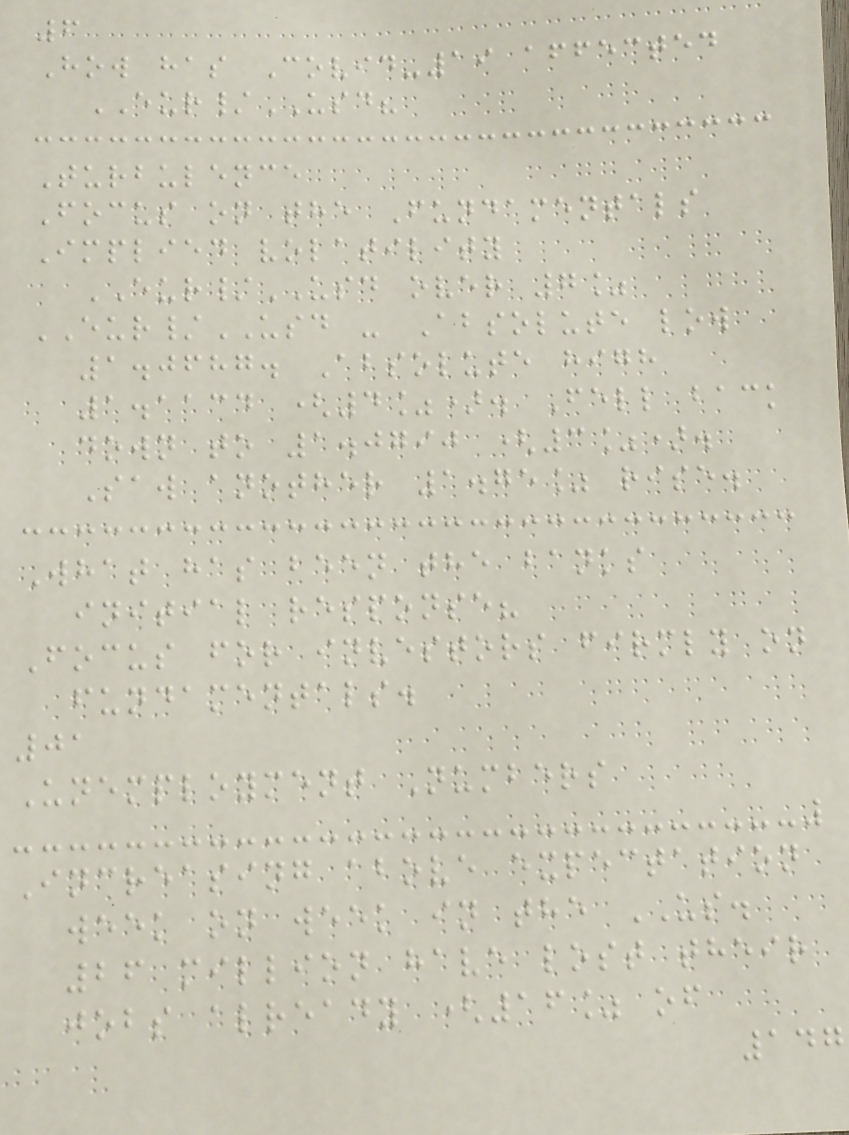6
How has Covid-19 affected
EUR/USD?
Turbulence
Focus on the Fundamentals
Implied volatility
EUR/USD over 7%
EUR/USD - Absolute low
1.0687. Absolute high
1.1134 (4%). Fell back
down to 1.0790 (3%).
Saw another 1.75% rise.
What has been the banks
initial response?
Focus for investors firmly on
fundamentals.
01
Unemployment Numbers
Increasing above expectation
week on week in the US.
26 million have lost their
jobs already (16% of
147
